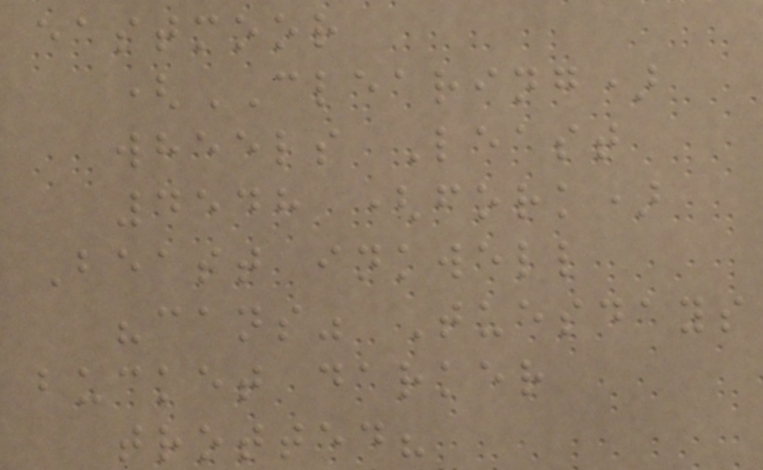eastmoor
(CLEARING)
wheels Least
4548 (fork)
Beast inkwell
"cans" Tuesdays
bucket darker
trotted?
